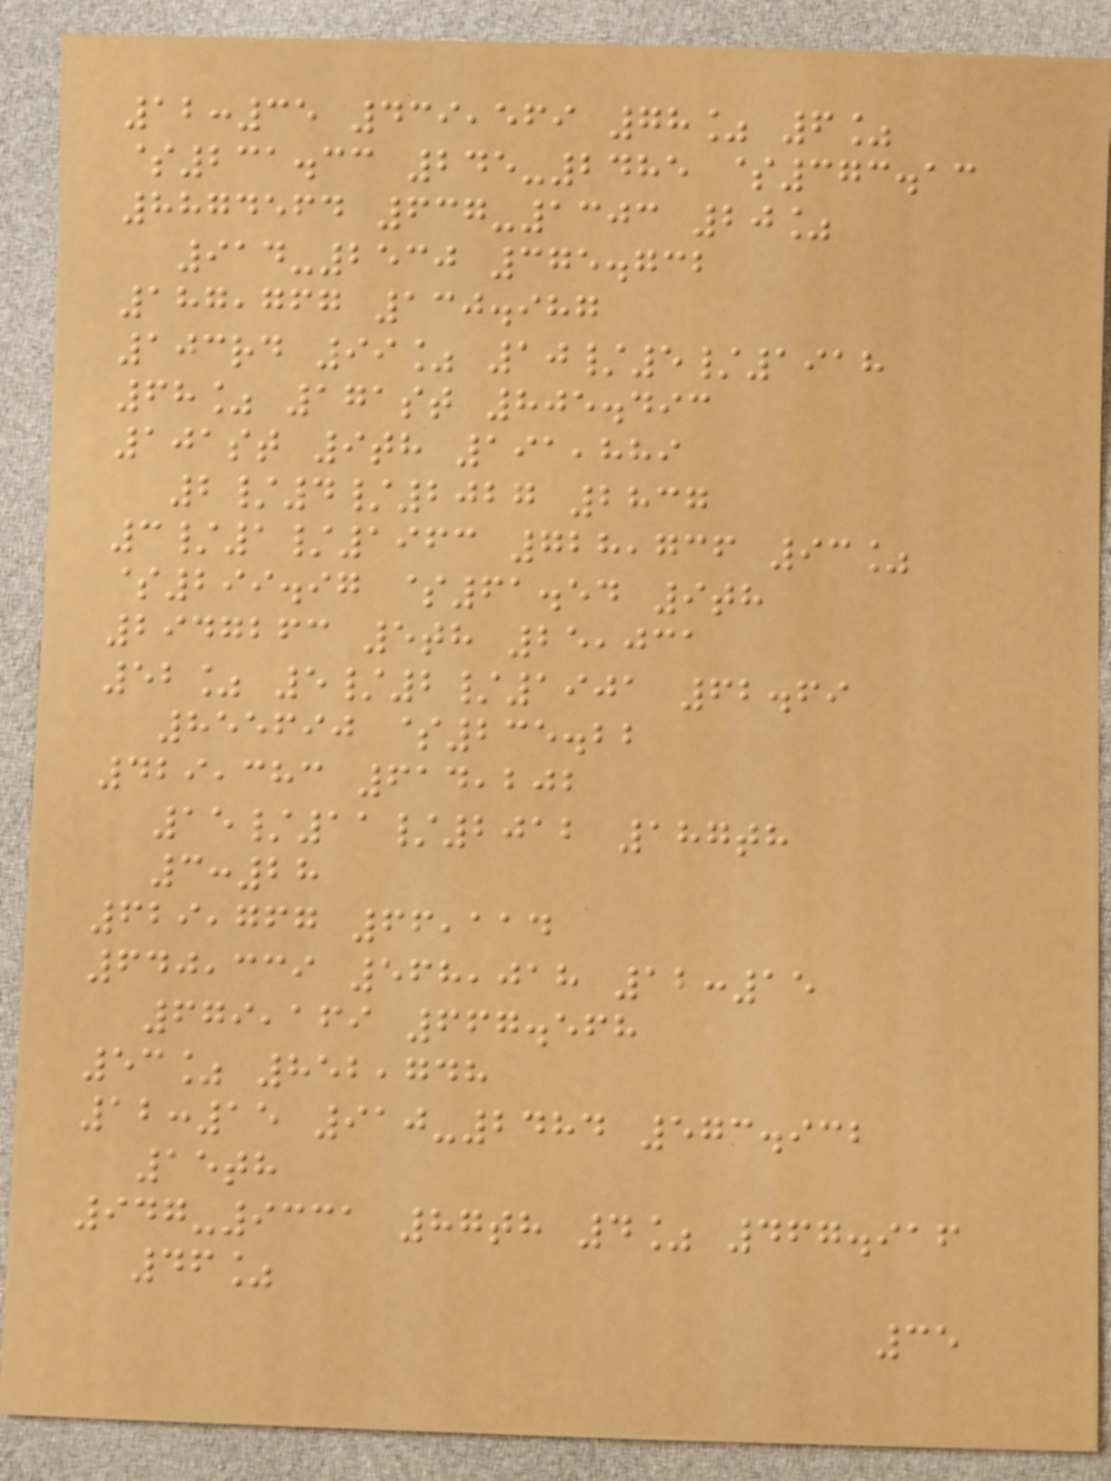12:35 439,569 78% 6%
$231.33 245-2485 $373.13
8874564 637-1303 20%
914-2530 375.732
187,767 130.987
103rd 99% 10/5/1918
68% 171st 805.493
101st 9th 191,889
2/4/2027 2837
3/1/1963 728,736 93%
$299.97 $61.54 9th
2947263 5th 25,031
52% 5/2/1901 62.69
855690 $235.22
429,383 614,202
15/11/2012 187th
3:28
629,767 66,114
640,339 568,018 12:15
679,169 667.568
53% 852,748
12:15 910-2484 573.932
15th
947-9331 87th 4% 467.916
46%
35
